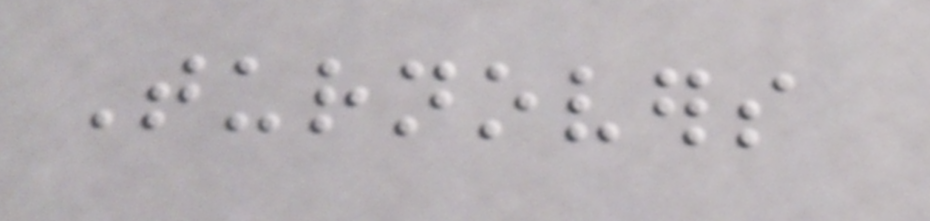Turnovers
